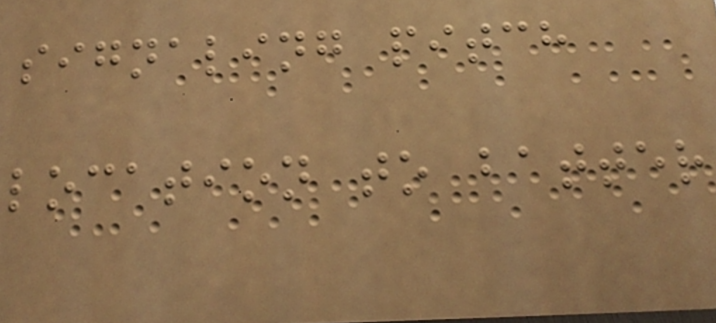signaling pitch
location to batter
